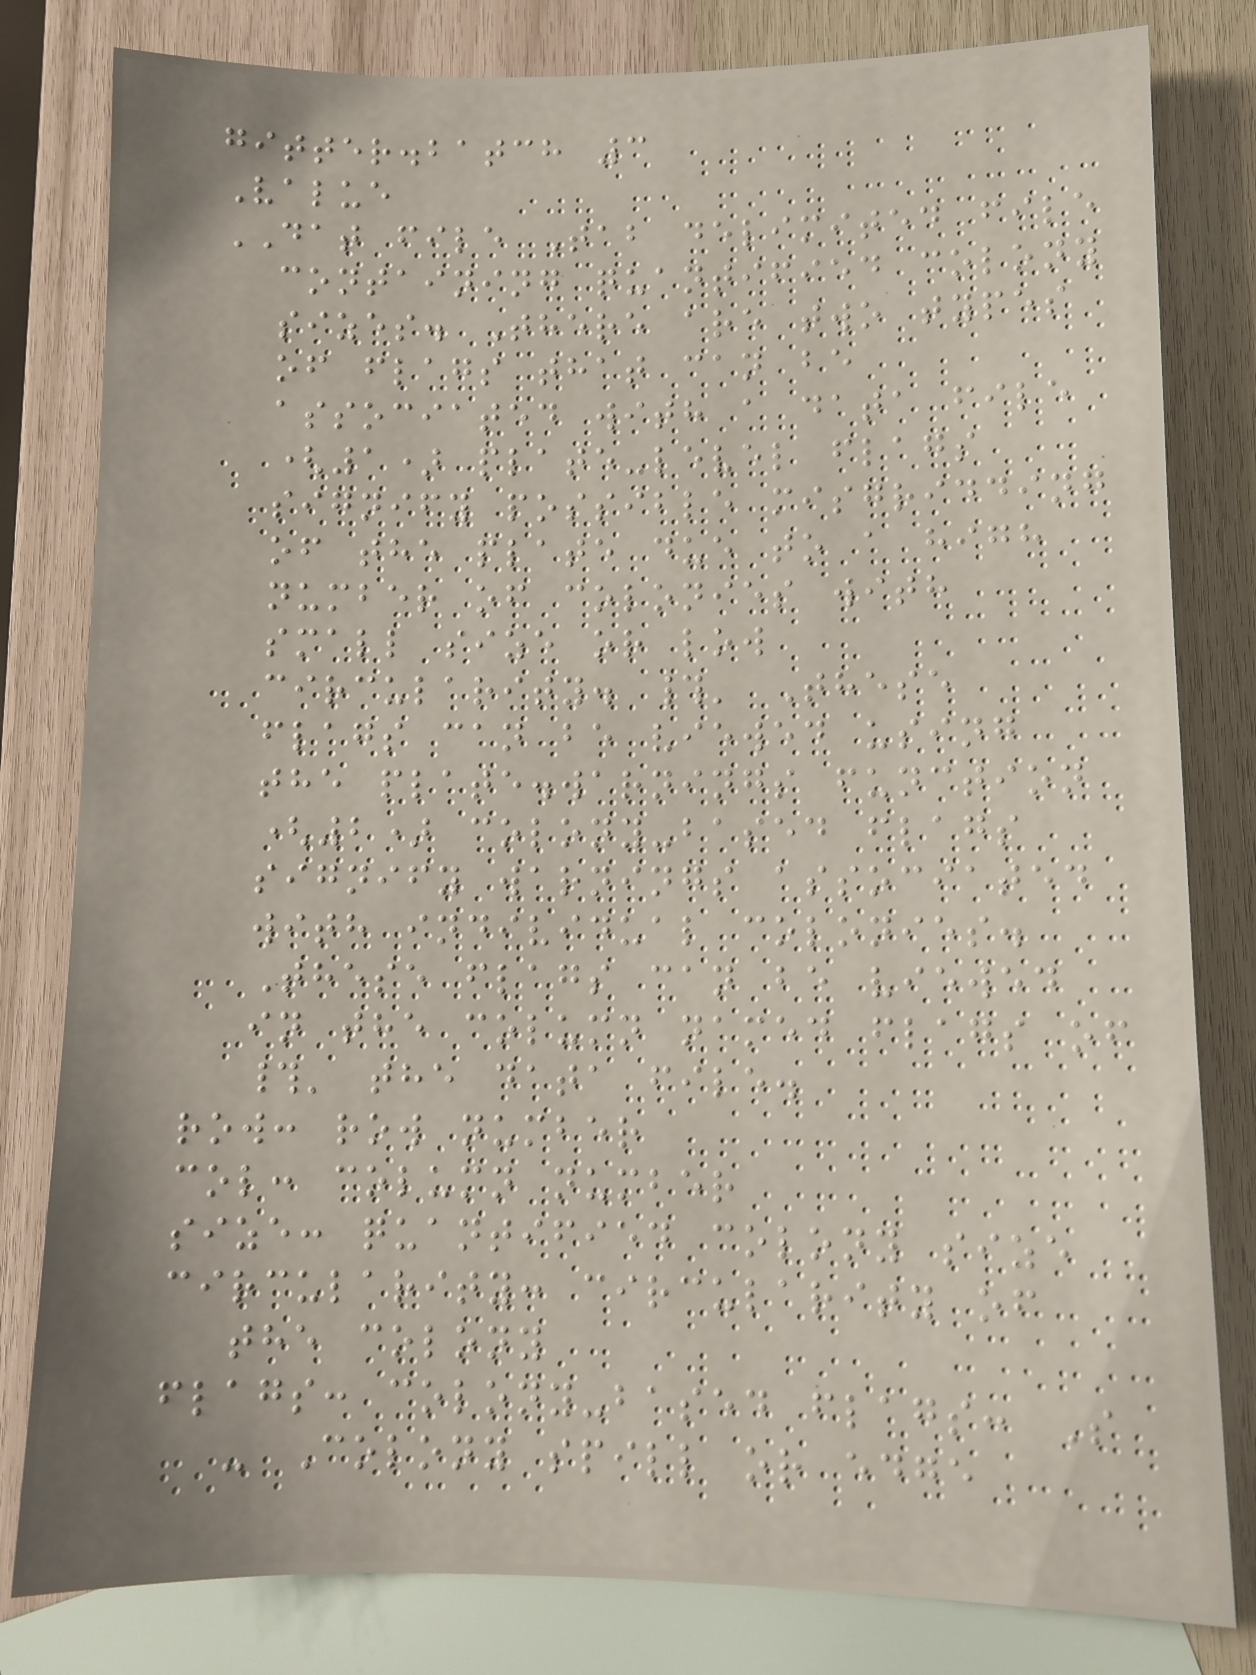gitter.batch 3
Value
DAT file Tab delimited file
containing quantified colony
sizes. There are two types
of flags that can be
associated with a data file
(1) plate-level flags
signify possible misgridding
of the plate due to a high
number of colonies with
small size or low
circularity. #' These
flags can be viewed using
the plate.warnings function
(2) colony-based flags
signify warnings associated
with individual colonies.
These flags can be viewed
in the column named flags of
#' the data file.
row: row number
col: column number
size: quantified colony size
circularity: circularity of
the colony
flags: colony-based flags: S
- Colony spill or edge
